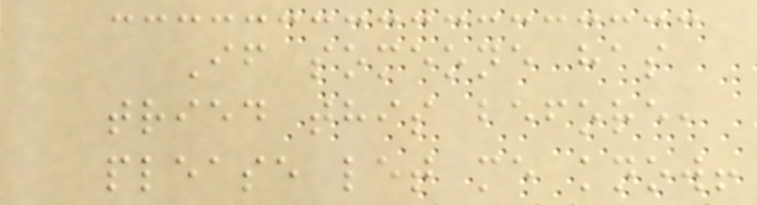If someone has
tried this before,
please let me know!
